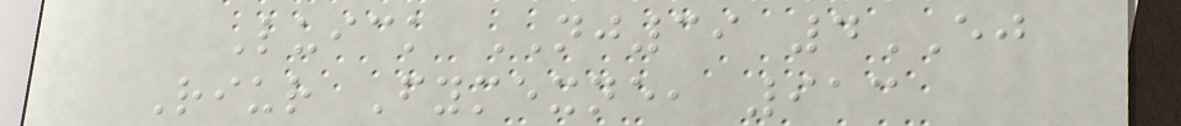Luick NJ39 4EJ
Riur Fymexne, 913
